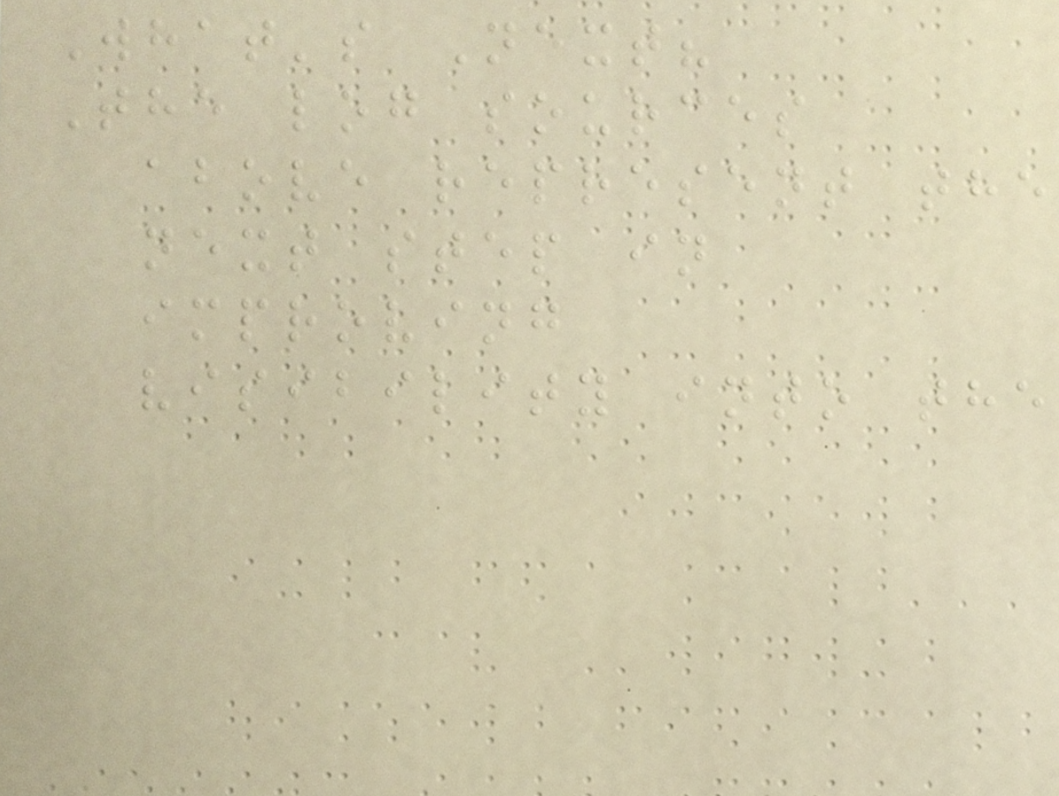What's Next?
The log sources
above represent the
next step in
improving
visibility into the
